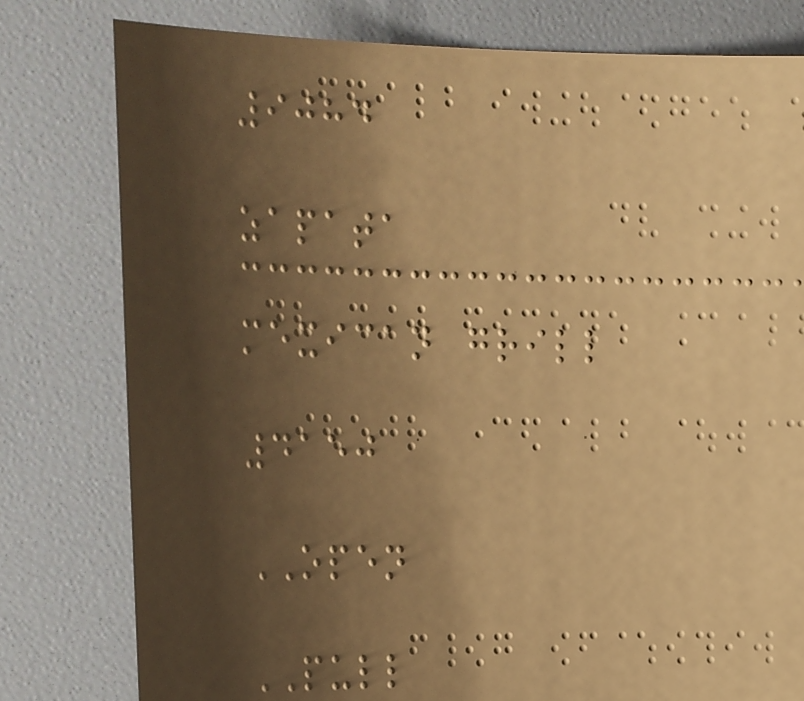9084
zapata
mexican grill
4150
OPEN
PULL
